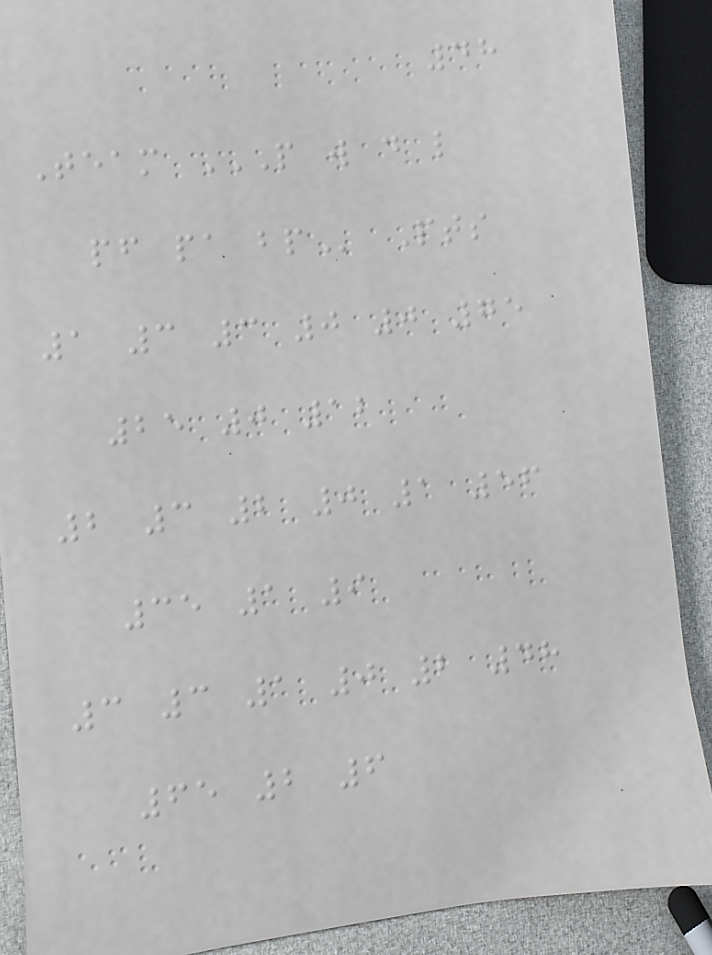48
Team P W D L
PF PA BP Pts
1 3 3 0 0 75
25 0 12
2 3 2 0 1 56
35 1 9
3 3 1 0 2 48
65 2 6
